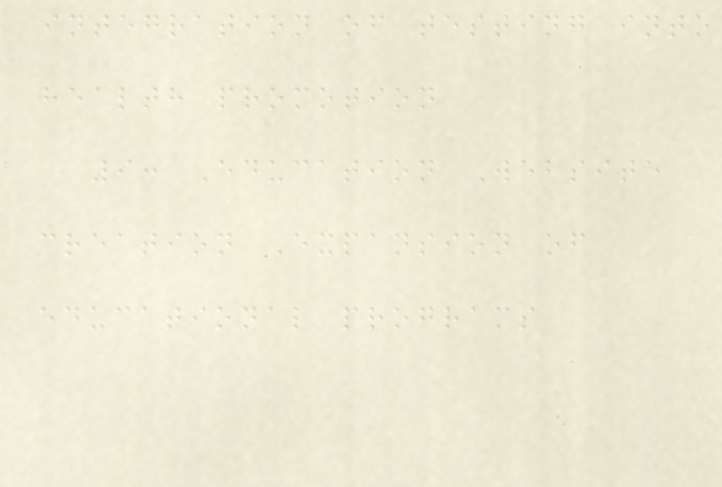integration of testing into
health promotion
9: Education Website
creation Expansion of
educational programs
